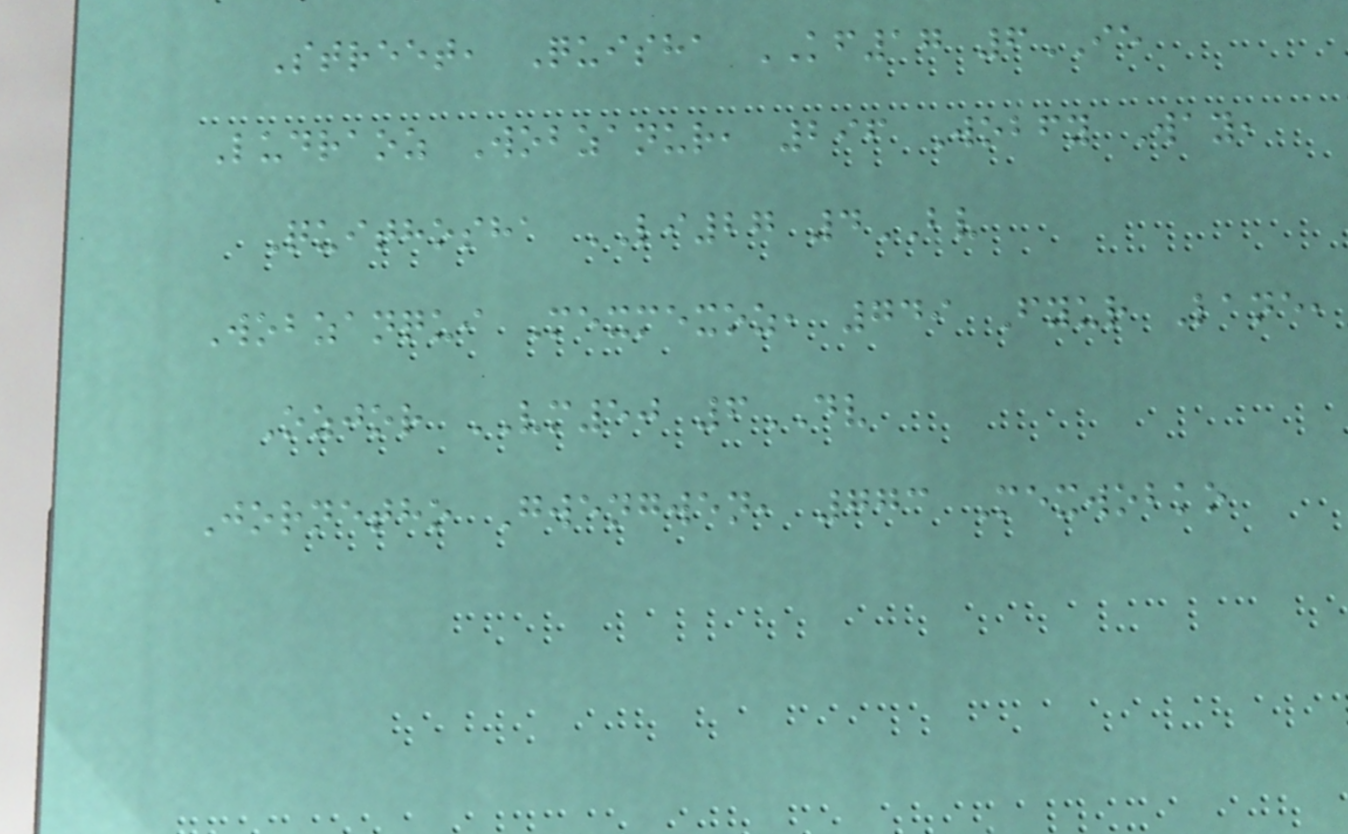Street, Quisha KF17 6IE
Ludraoz Wobzanur, 296 Wobfy Way,
Quithosha LI27 4BV
Wobzanqui Mexmexoz, 749 Fyur Lane,
Ozjor VM50 6DV
Jornetho Gwengwen, 773 Mexwobko
